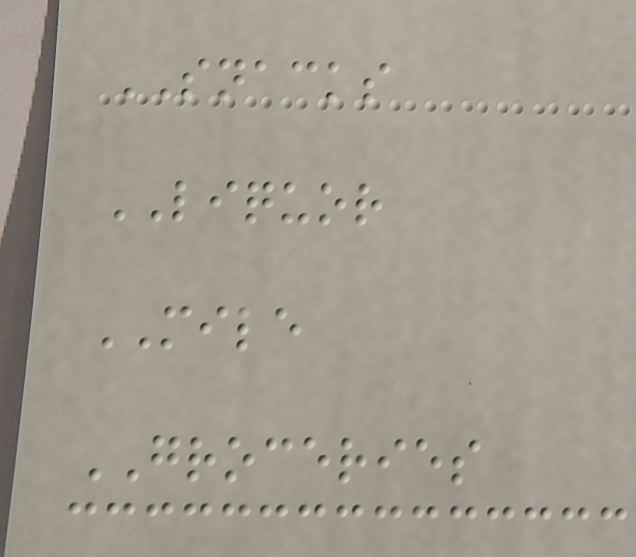SNACKS
LIQUOR
MILE
GROCERIES
